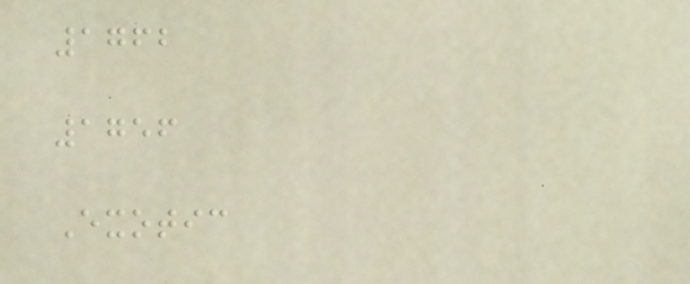1762
1756
Exotic
